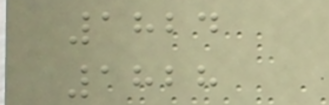1824
1828
